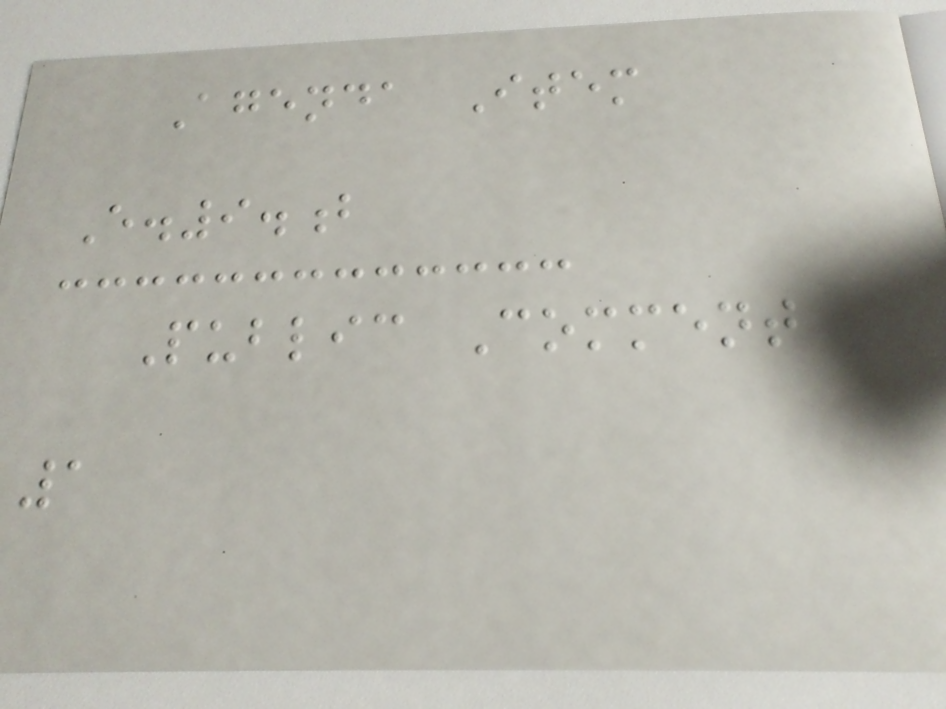Agenda Item
E.9.b
Public Comment
1
